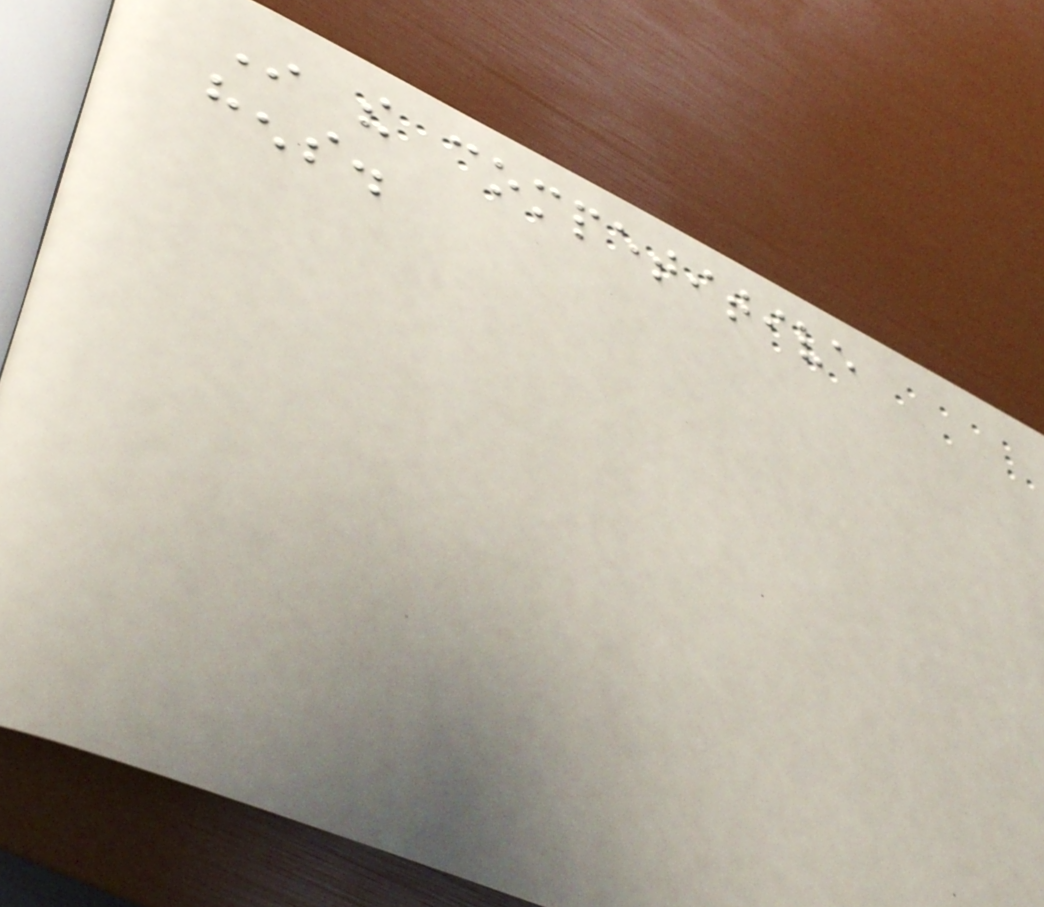In the competitive
hens.
